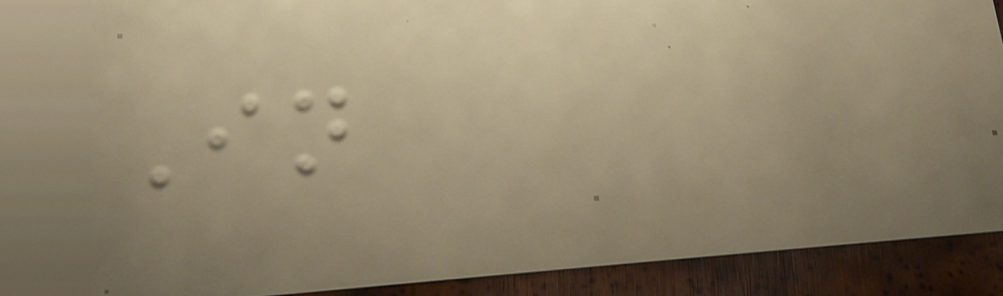In
